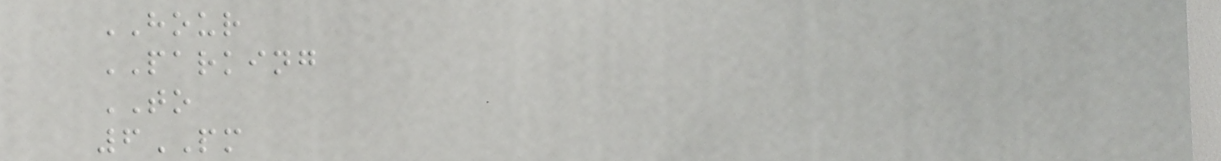HOUR
PARKING
TO
6PM
